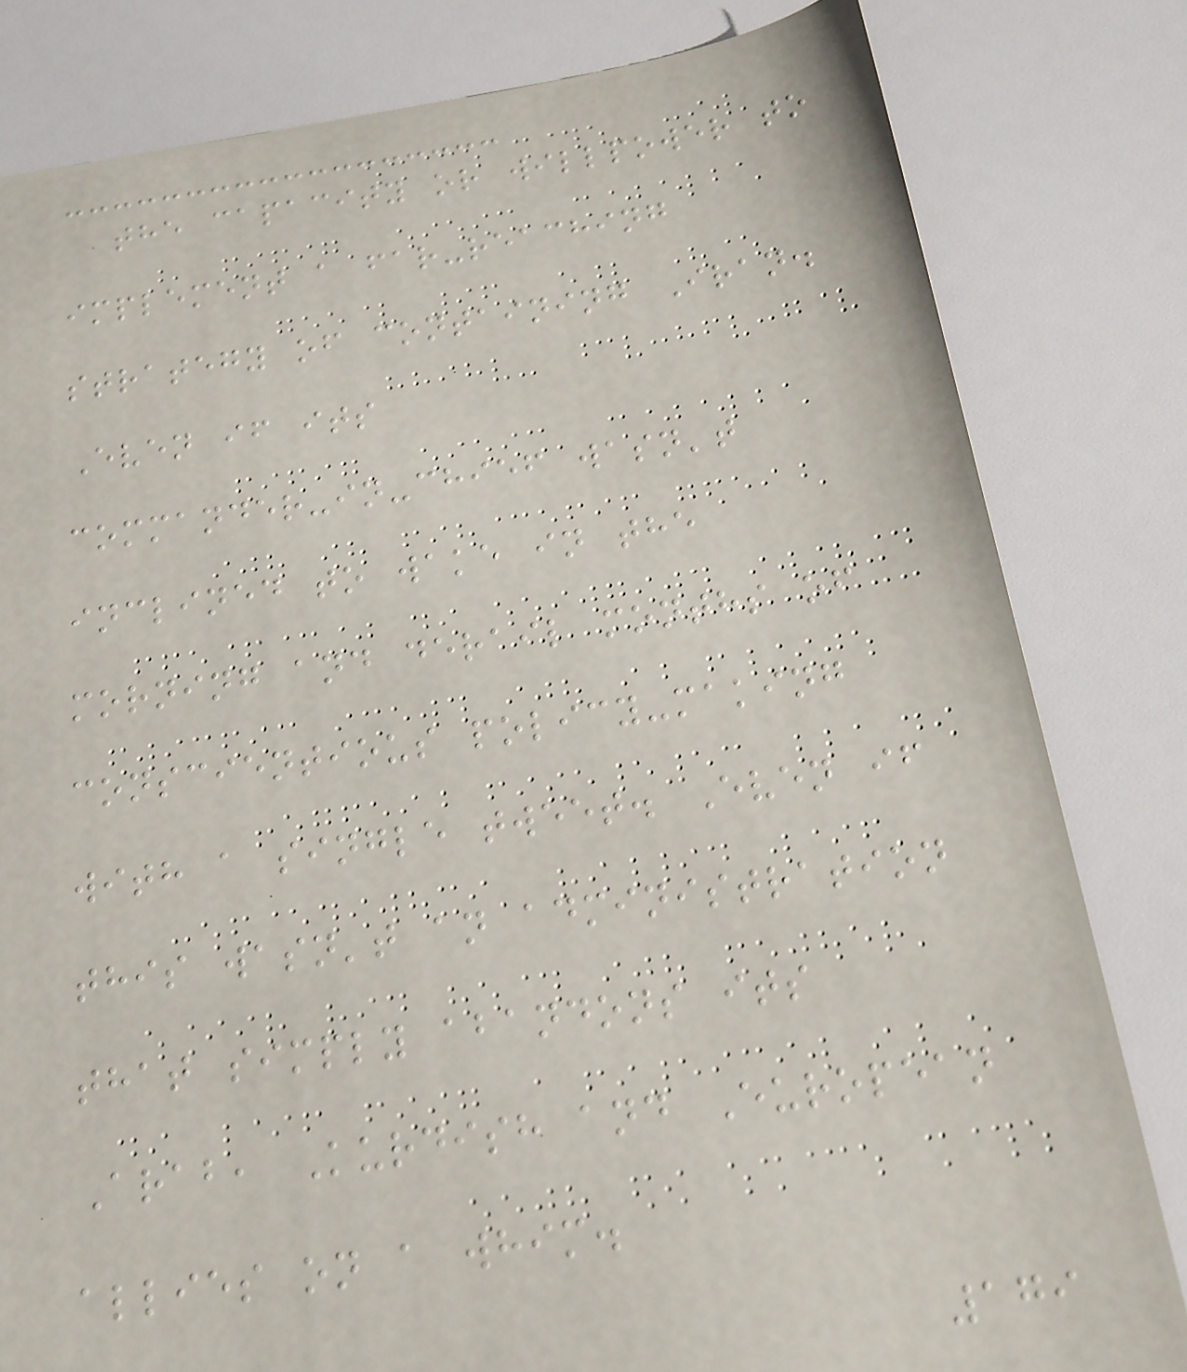the capacity or willpower to
implement a far-reaching
strategy of containing Iran.
Even if its
commander-in-chief wasn't
inclined to wake in the
morning and derail months of
conscientious policy-making
with a single tweet. Even if
this wasn't an administration
that simply abandons its
Arab, Kurdish and European
allies on a whim.
179
